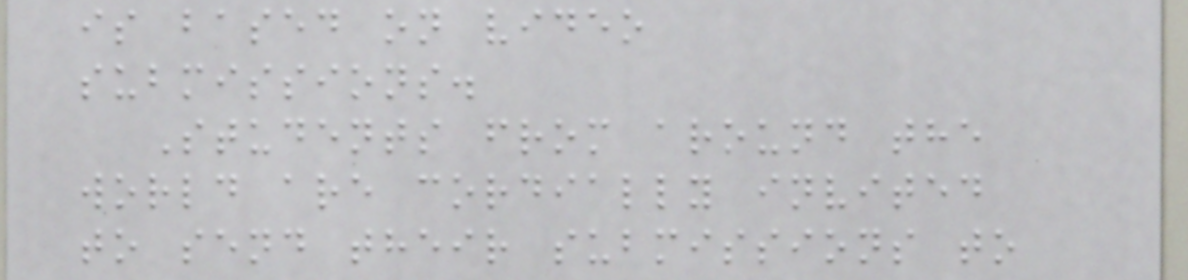is based on video
submissions.
Students from around the
world are cordially invited
to send their submissions to
